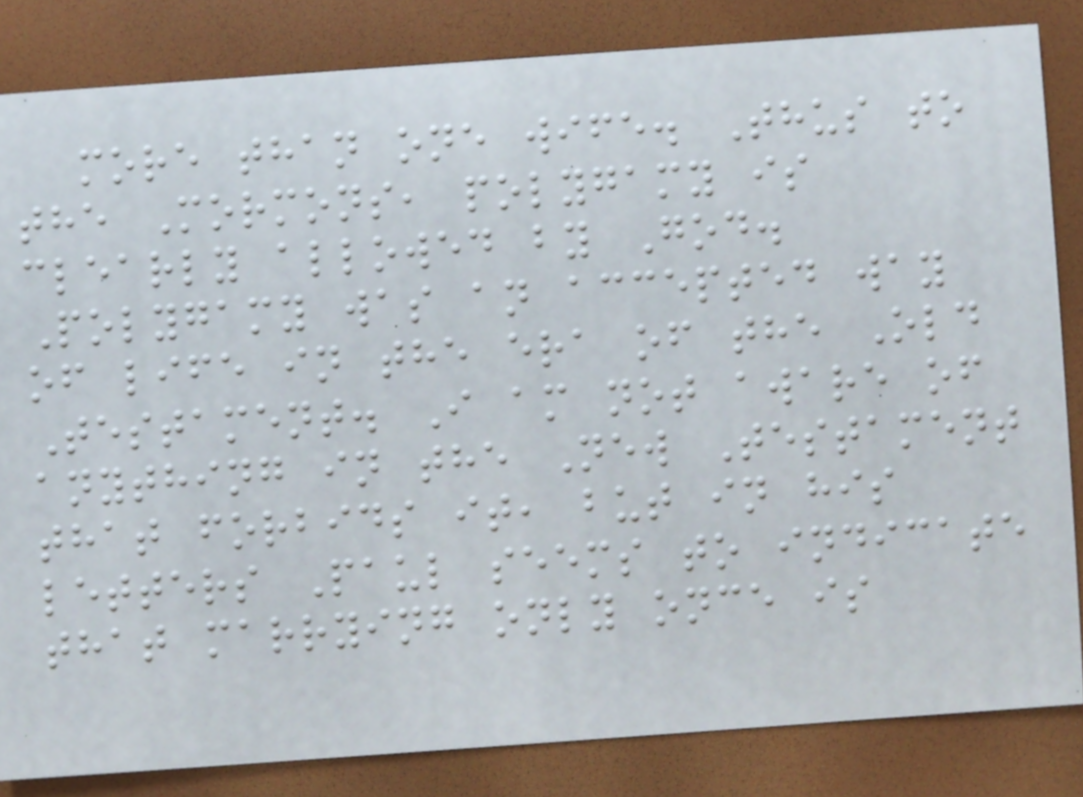more than one wife. Thus to
the Mormons, polygamy is
clearly allowed by God.
Polygamy was an accepted way
of life in the era of the Old
Testament. I am not aware of
anything in the New Testament
that forbids it, but in his
letters Paul seems to indicate
that marrying only once is
